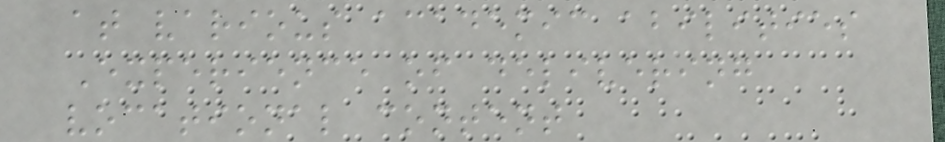at various academic abilities
Experience of delivering
vocational content
